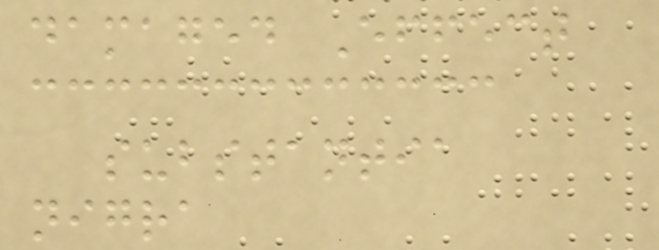damaged Effect
substantia
nigra
